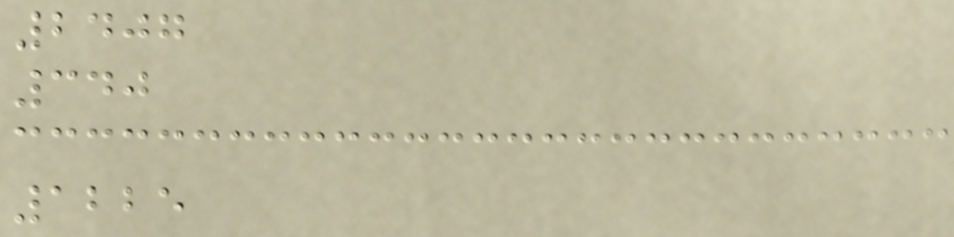2407
340
1225
